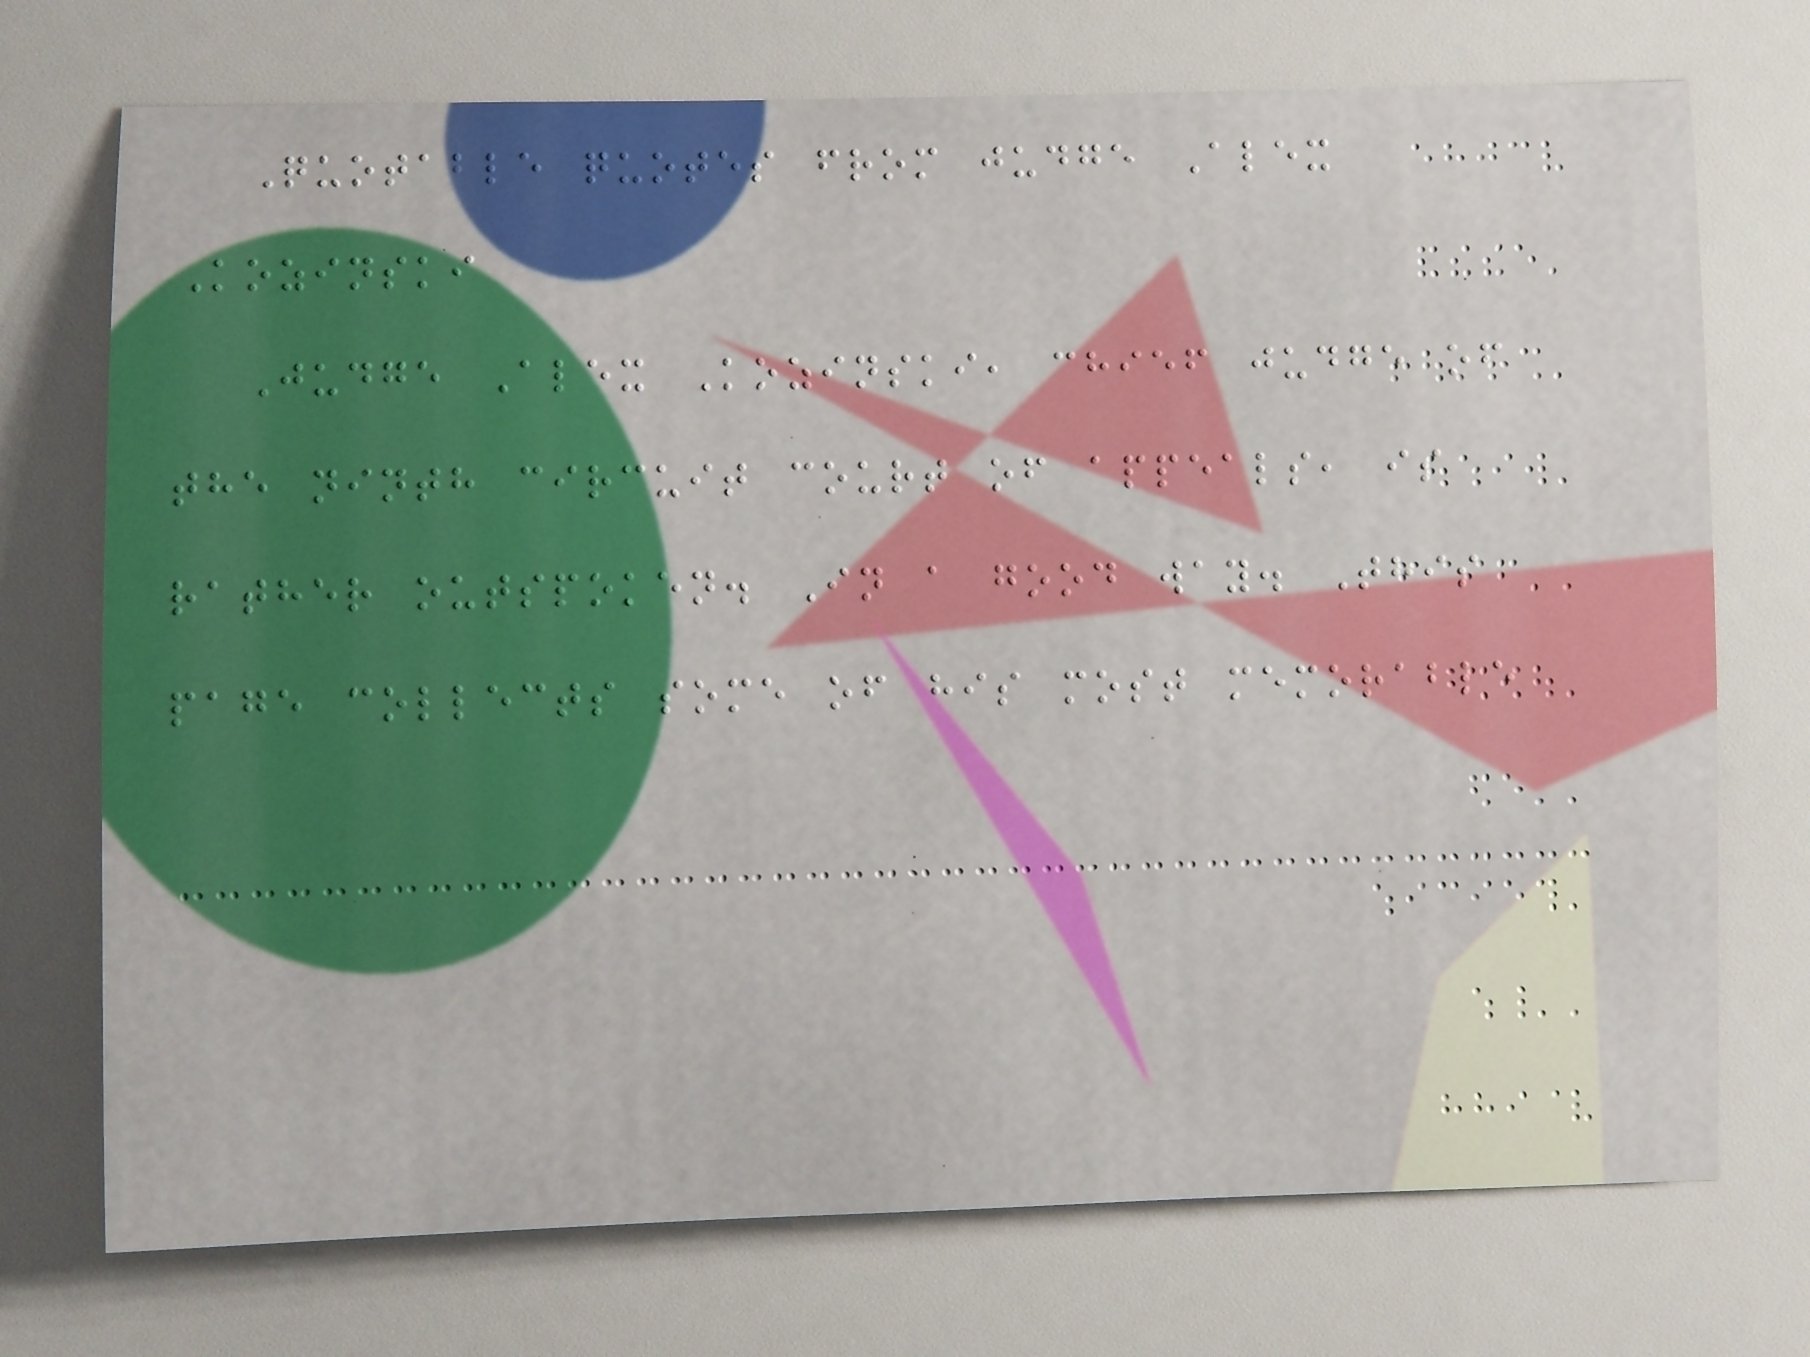Quotable quotes from judge Alex
Kozinski
Judge Alex Kozinski, chief judge of
the ninth circuit court of appeals, is
rather outspoken. In a good way. This
page collects some of his most memorable
